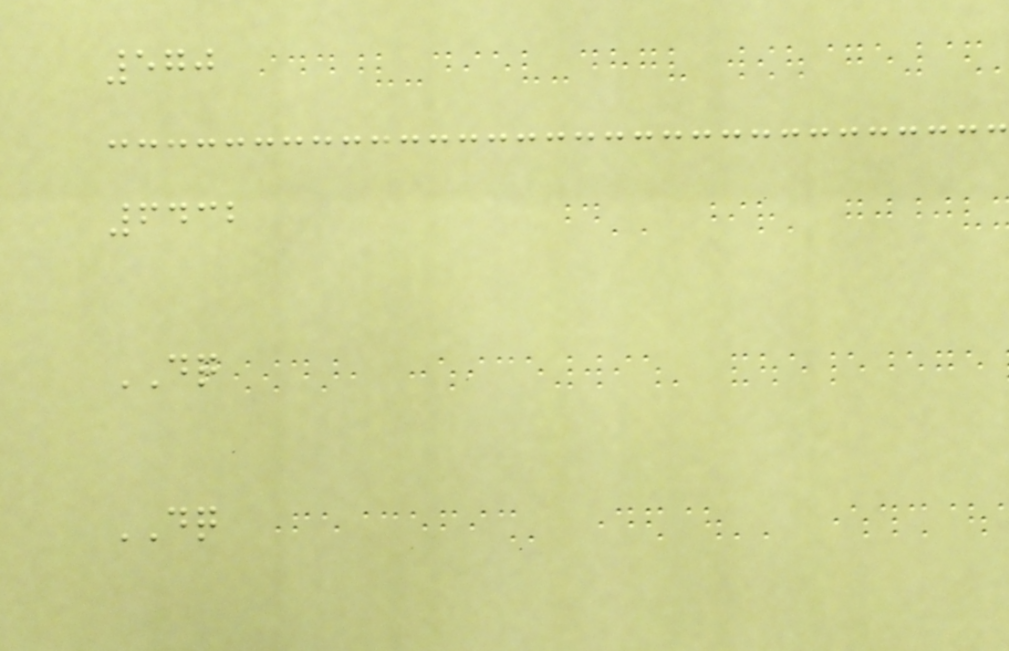570
6432
DQ
DQ
